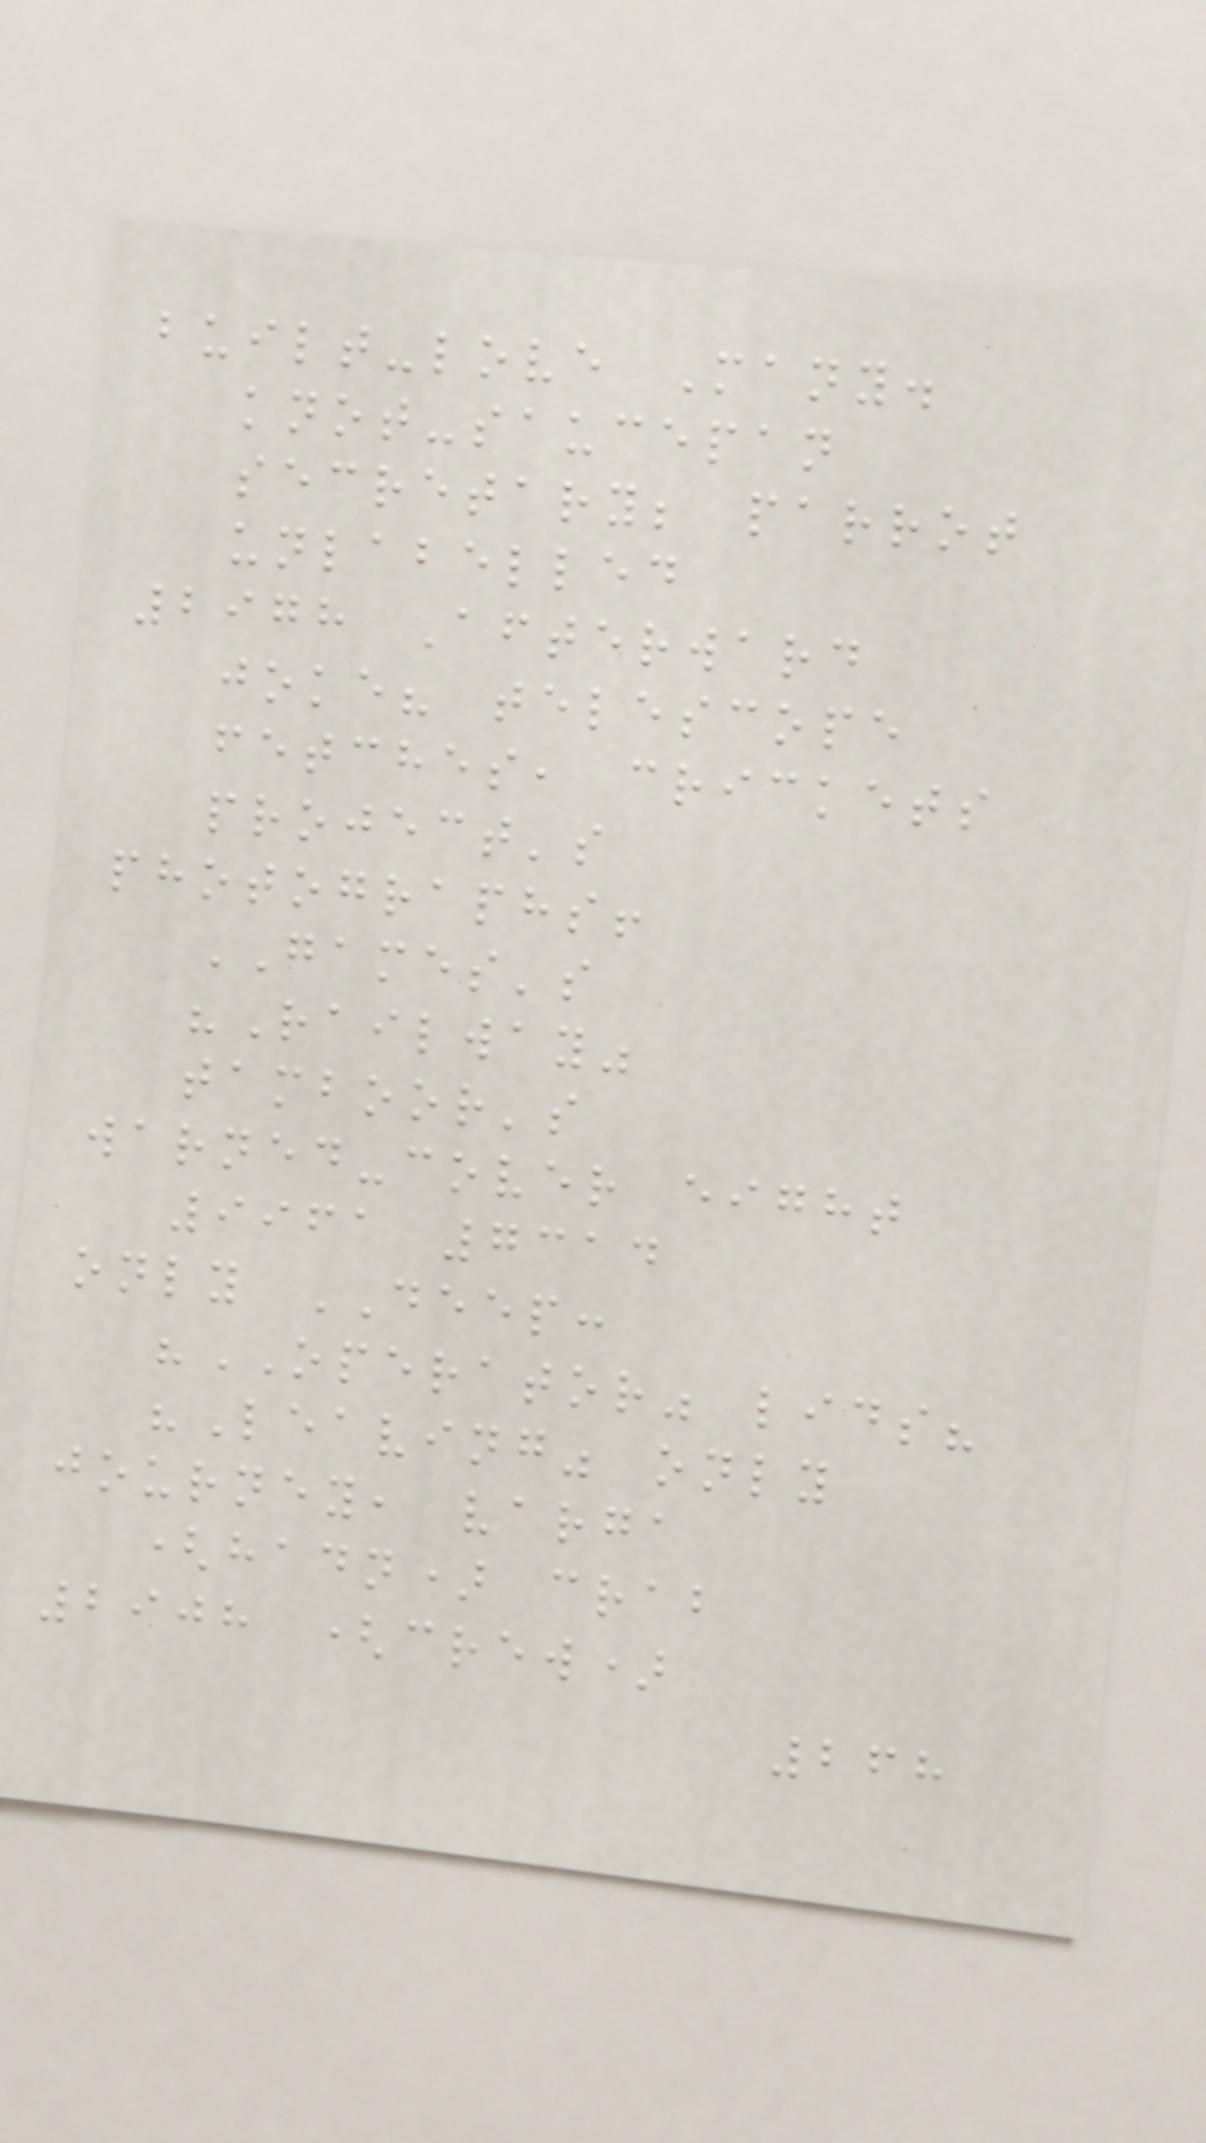built-love Many.
knot-saucepan
secretary; parrot
unlabelled
2978 Afterward
joke? telescope
fetches, crickets
project's
photographs!
GAMES's
"Railway"
tamboor's
warned-cover eight
9961 7314
only DEEP:
"OPERATOR" lids?
"Leaving" only
journey, varga
(hadn) crab
2908 (crew)
268
